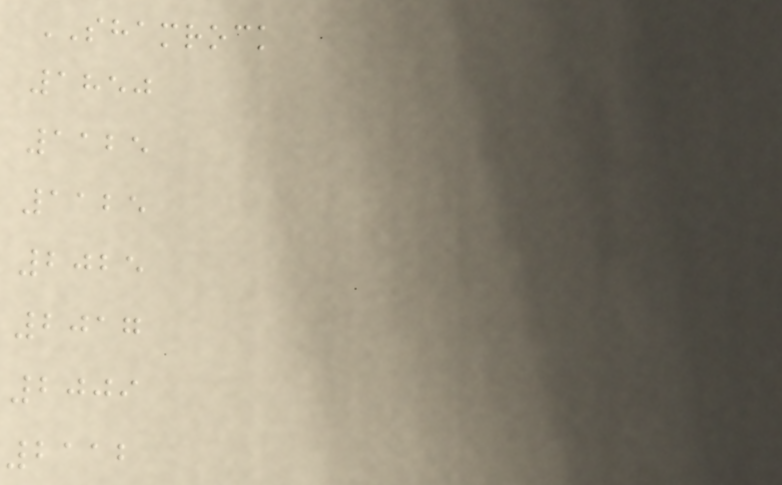SHAMROCK
1850
1125
1125
2025
2017
2009
2112
